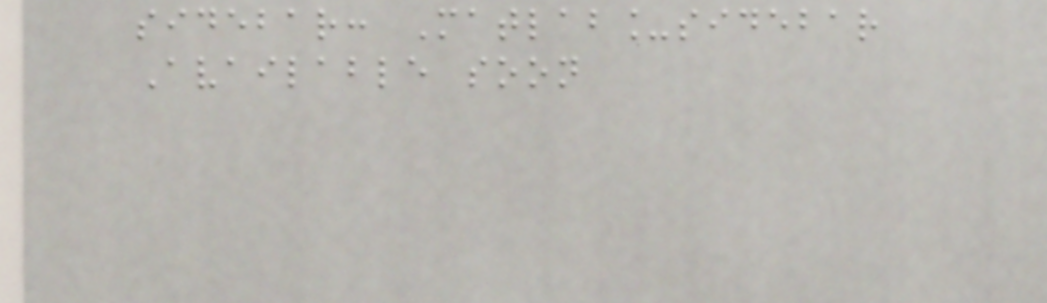sidebar: Matlab_sidebar
Available soon
